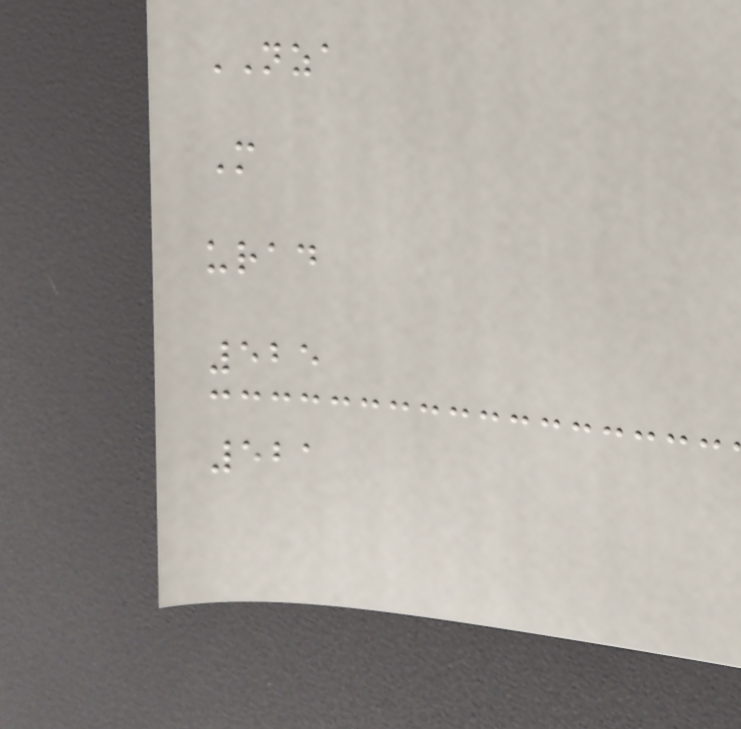NZA
M
urad
525
521
